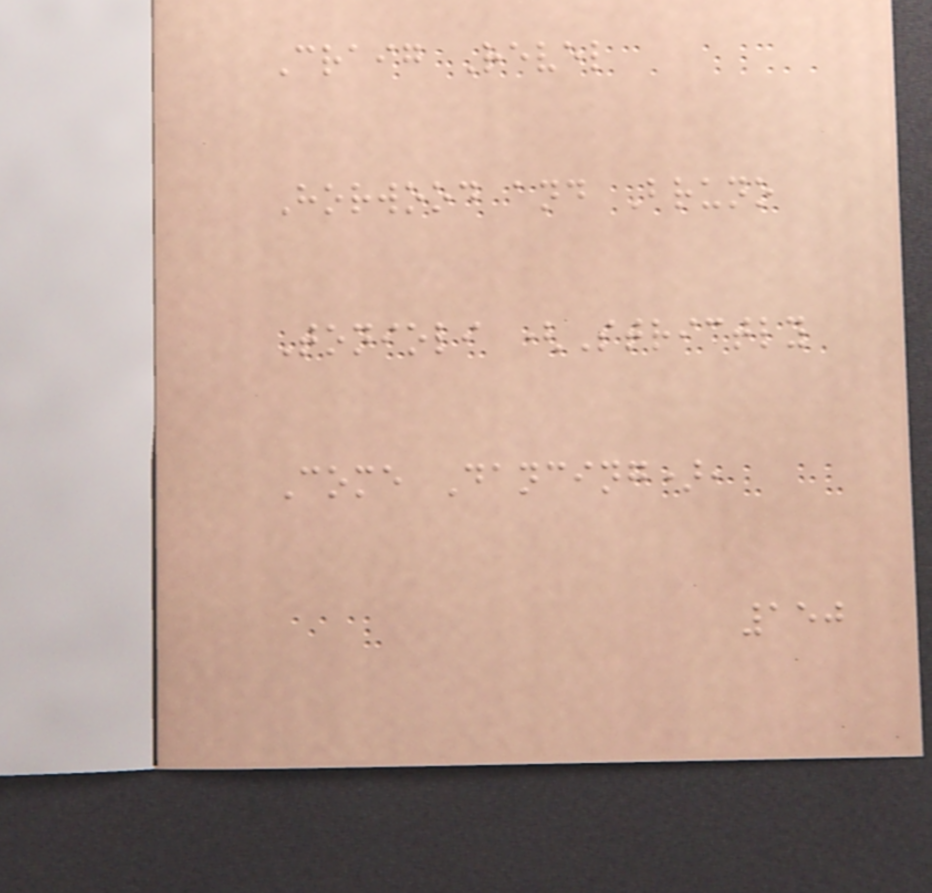Craig Revel
Horwood and Bruno
Tonioli (Strictly
Come Dancing),
150
